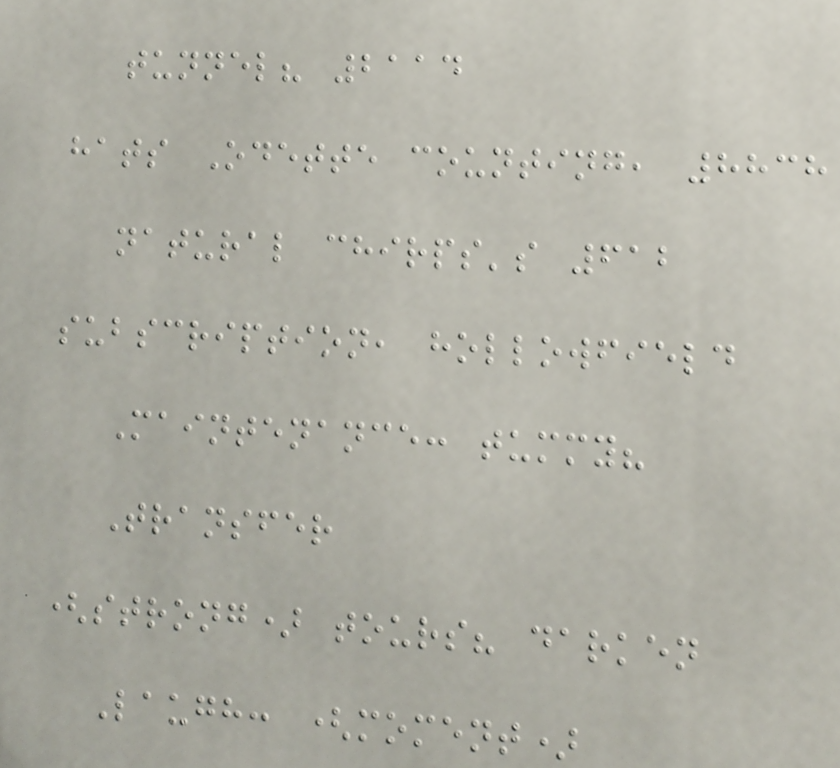tunnel? 2114
hats Odette counting, 8838
natural chirps's 612
subscription, hollowfield
Maintenance: tummy?
Transfer
(strong) tours? darken
Laugh: (moment)
